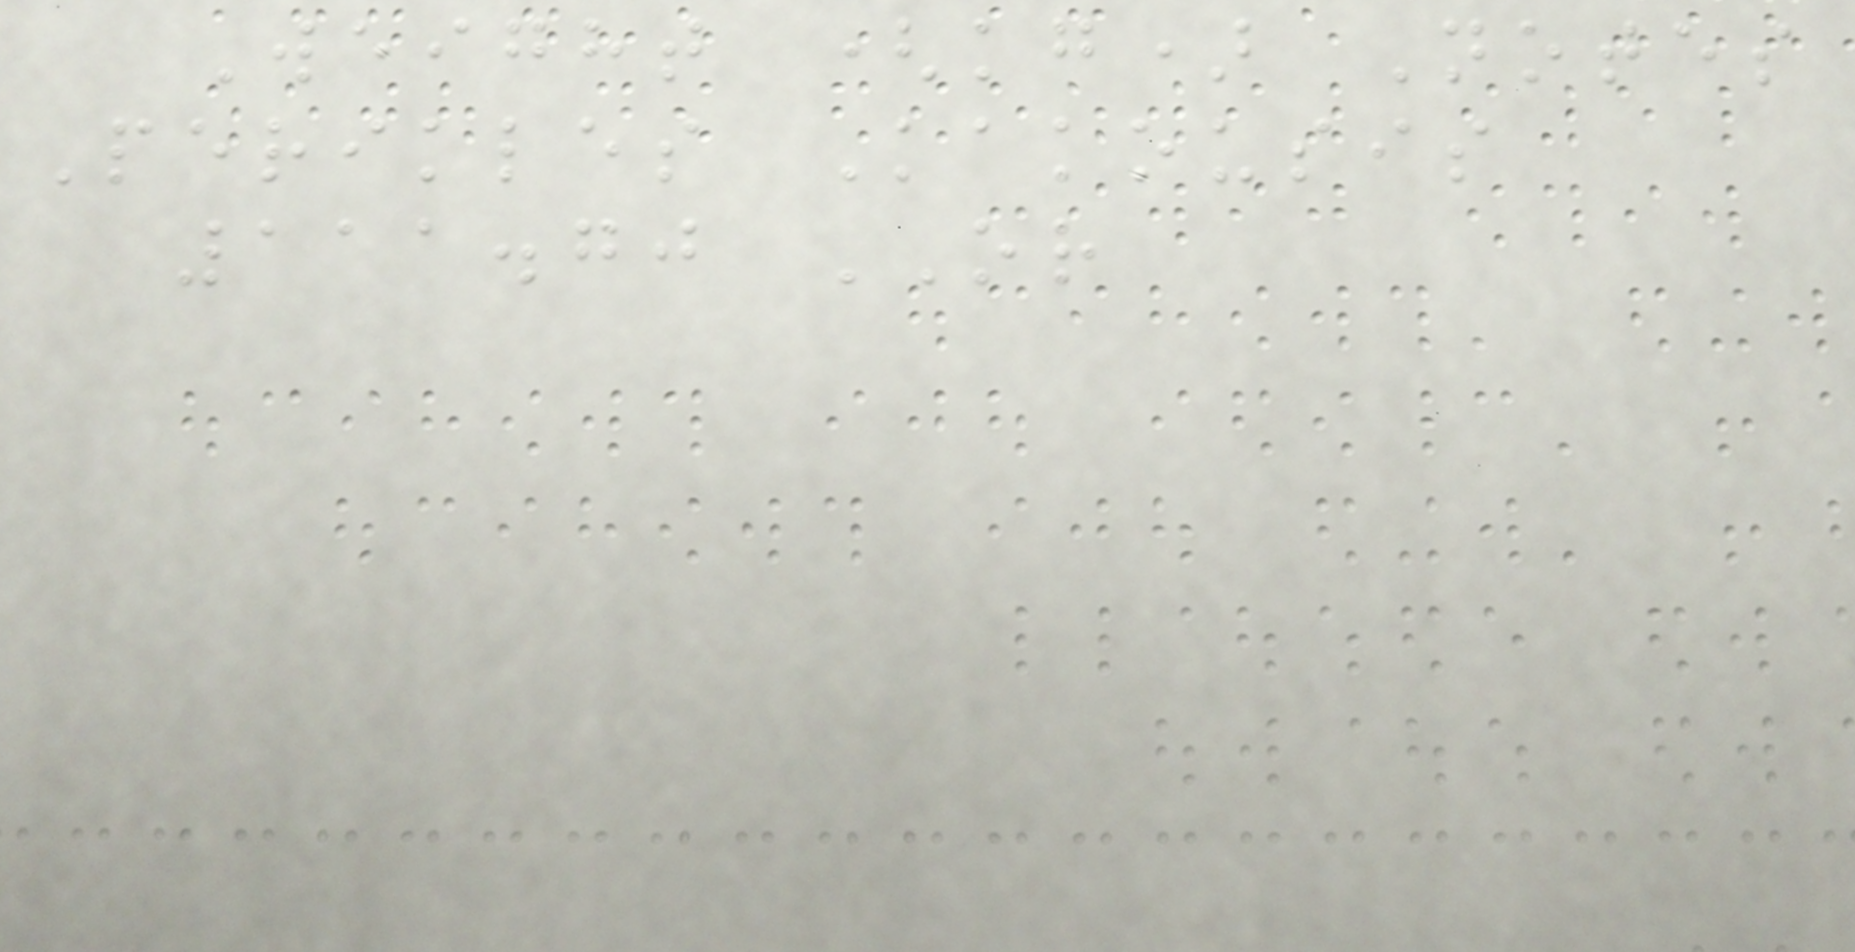Weight (kg) Notes
Perikles Kakousis
111.70 OR
